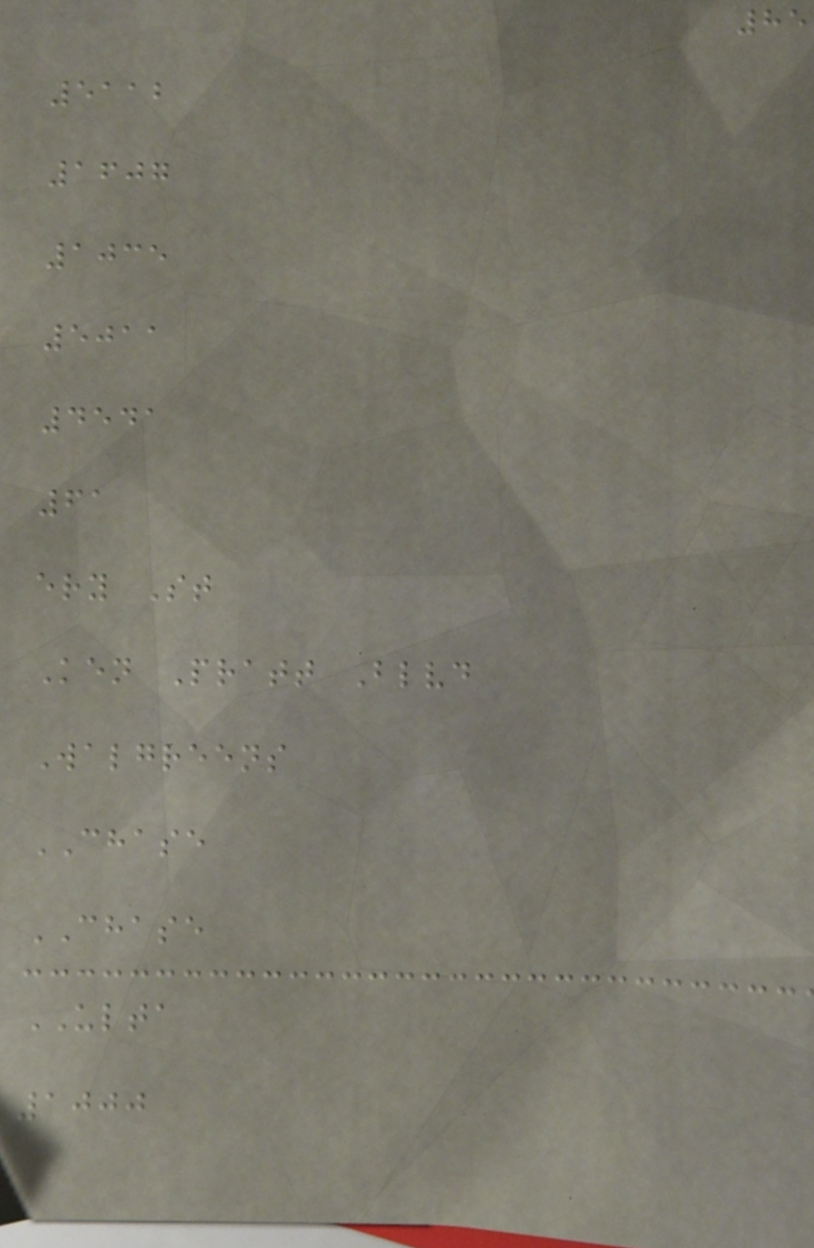85
5112
1607
1035
5011
4541
61
ery St
Ken Pratt Blvd
Walgreens
CHASE
CHASE
ULTA
1000
